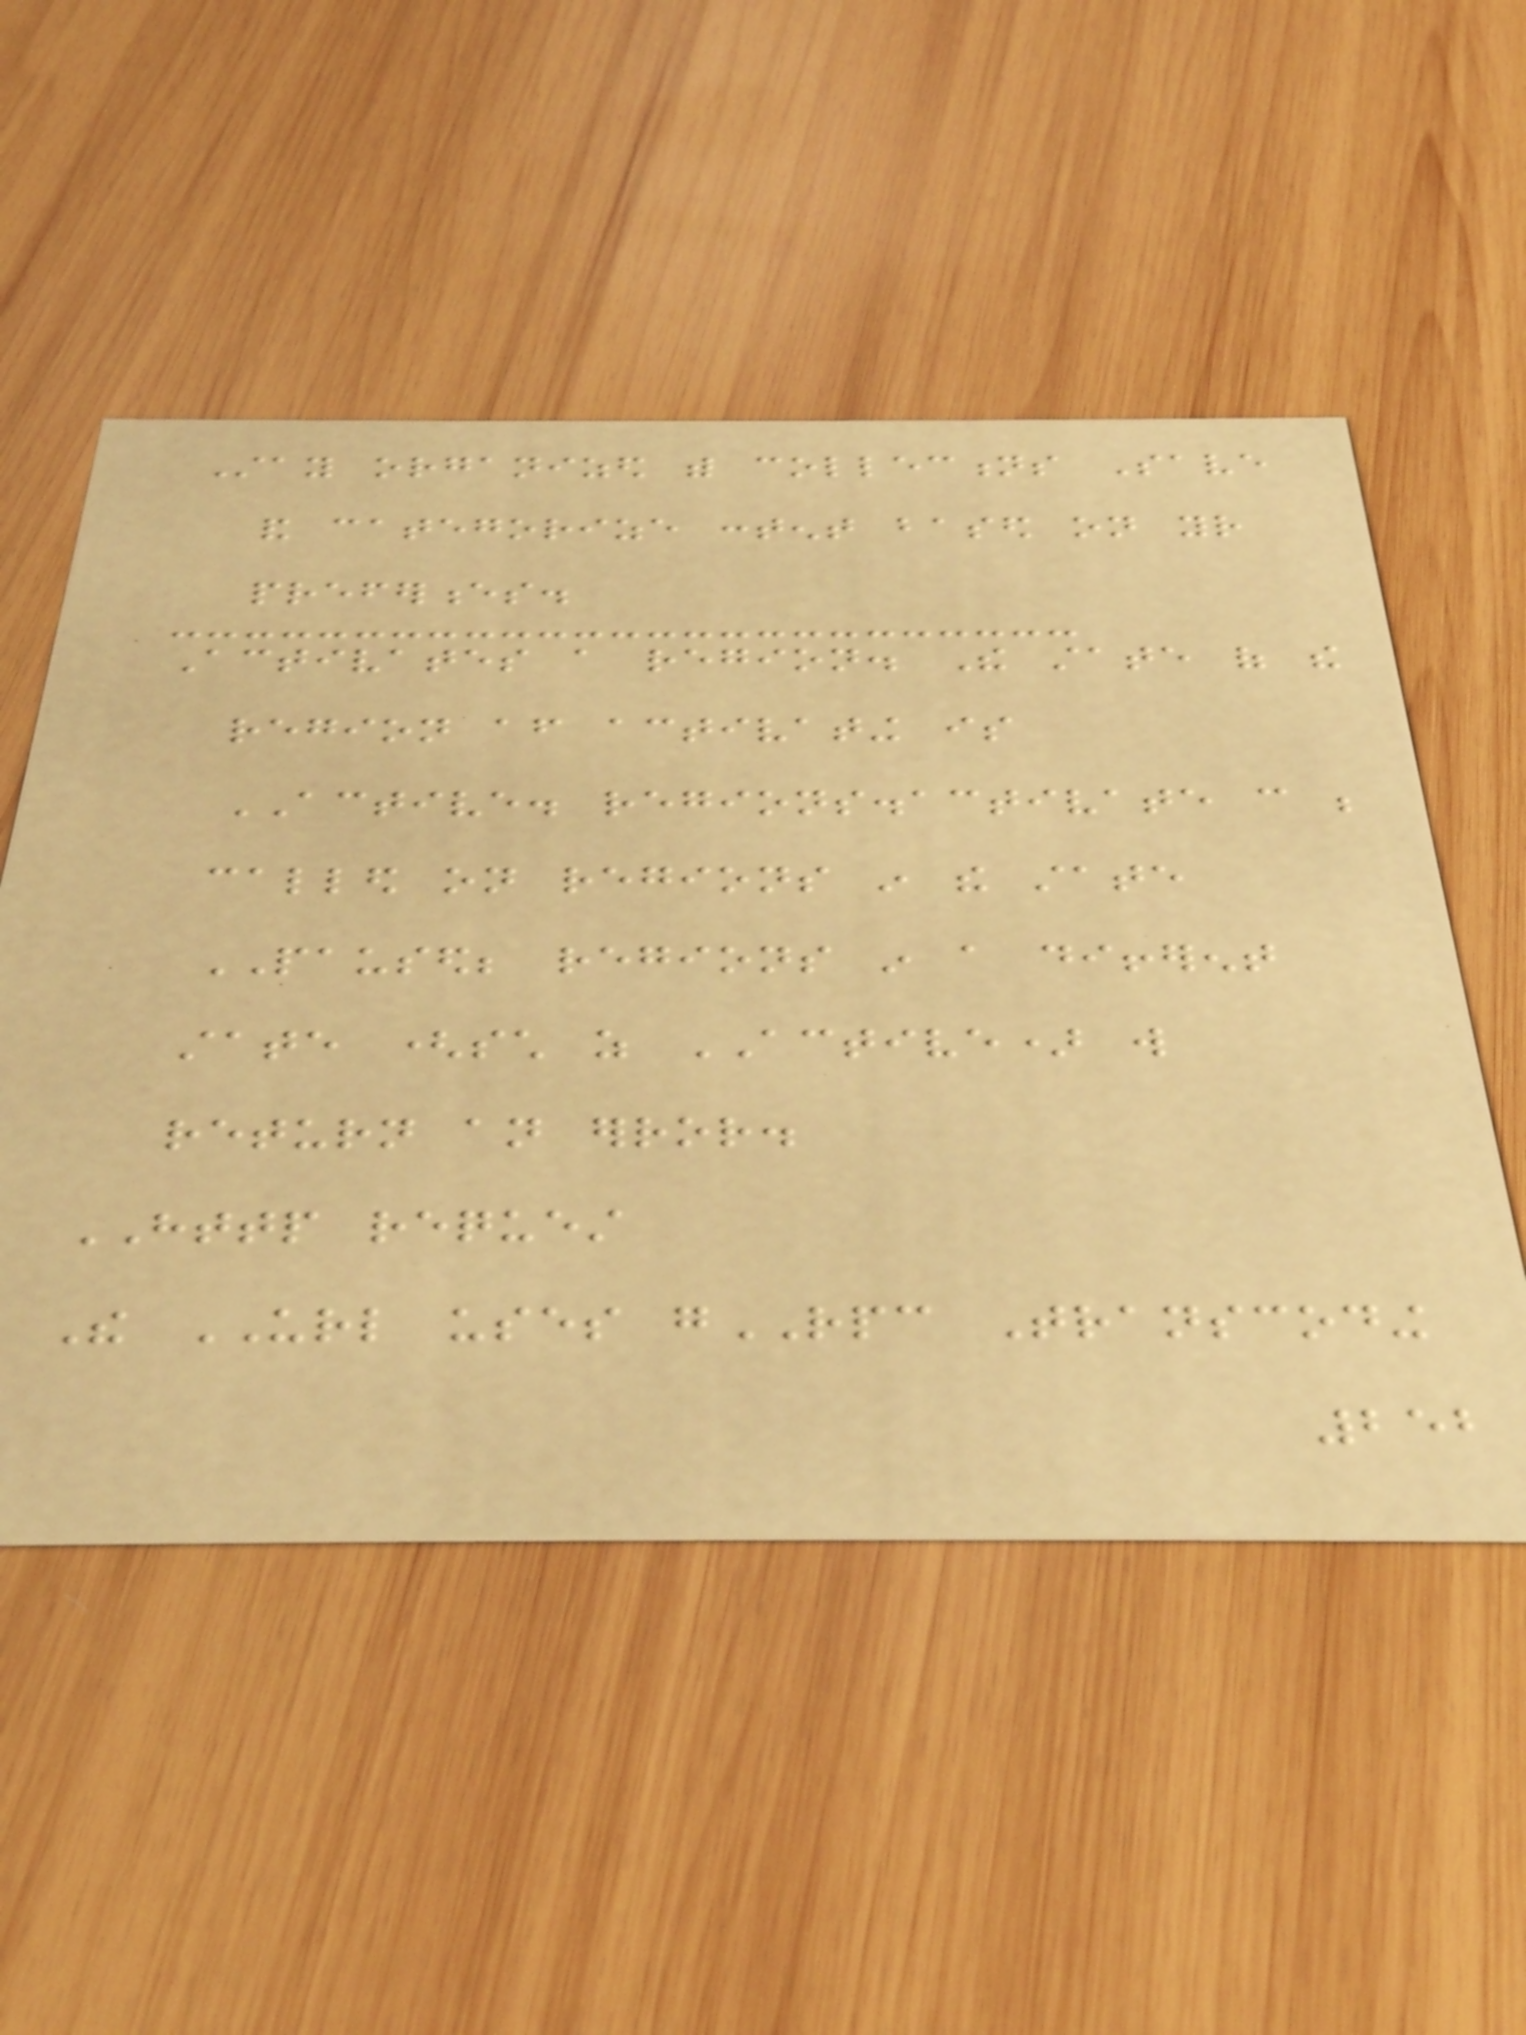Stay organized with collections Save
and categorize content based on your
preferences.
Activates a region. The state of the
region after activating is
ACTIVE. regions.activate can be
called on regions in the state
PAUSED; regions in a different
state (such as ACTIVE) will
return an error.
HTTP request
The URL uses gRPC Transcoding
252
